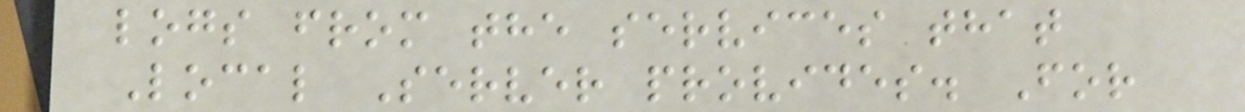logs from the services that
Local Server provides. For
